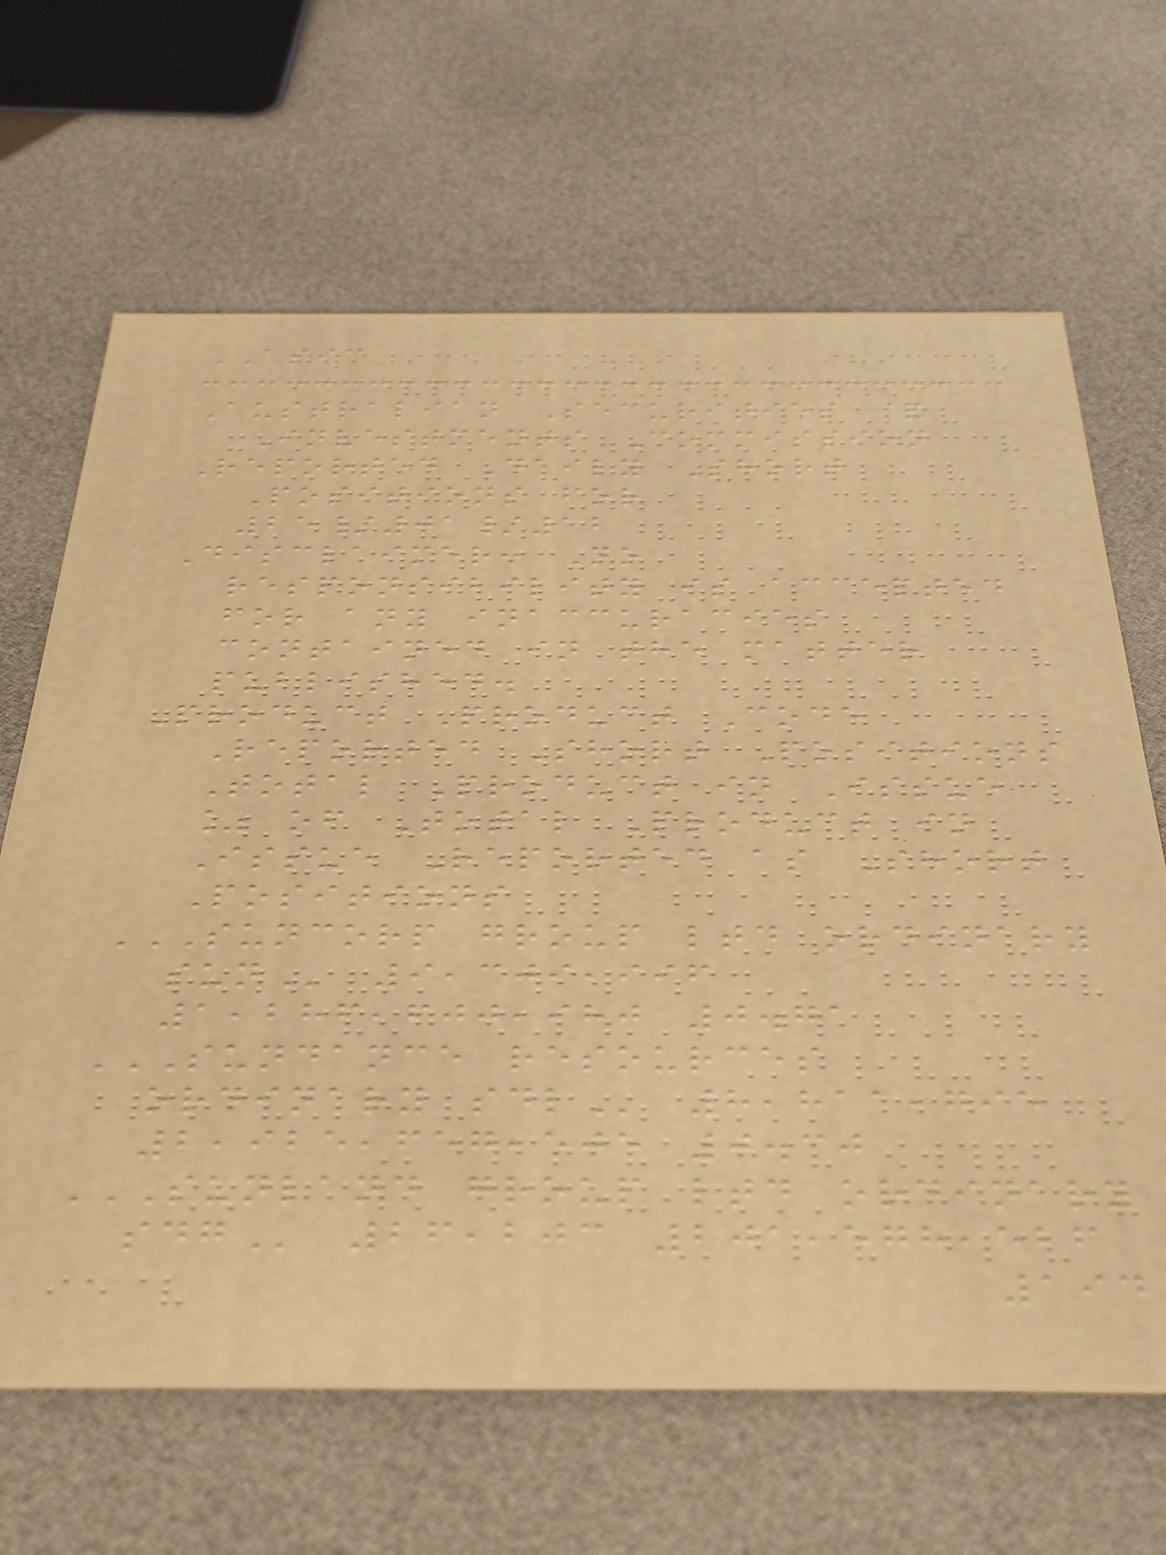ASIC
Australian Securities &
Investments Commission
Reported Daily Short
Positions for
25/01/12
Disclaimer: No
responsibility is accepted
for any inaccuracies
contained in the matter
published.
Product Product Code
Reported Short Positions
Total Product in Issue
% of Total Product in
Issue Reported as Short
Positions
SUNCORP GROUP LTD ORDINARY
SUN 9,309,996
1,286,600,980 0.71
SUNDANCE RESOURCES
ORDINARY SDL 8,811,795
2,925,657,505 0.30
SUNLAND GROUP LTD ORDINARY
SDG 26,203 201,578,526
194
